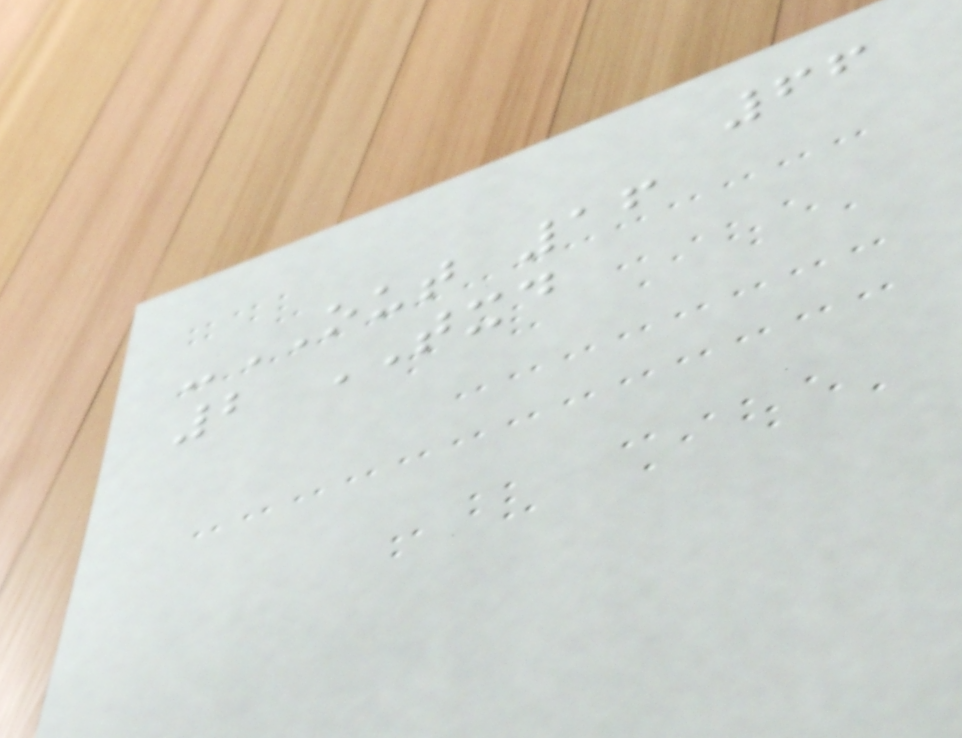66
-OUT 16
2 TXD
